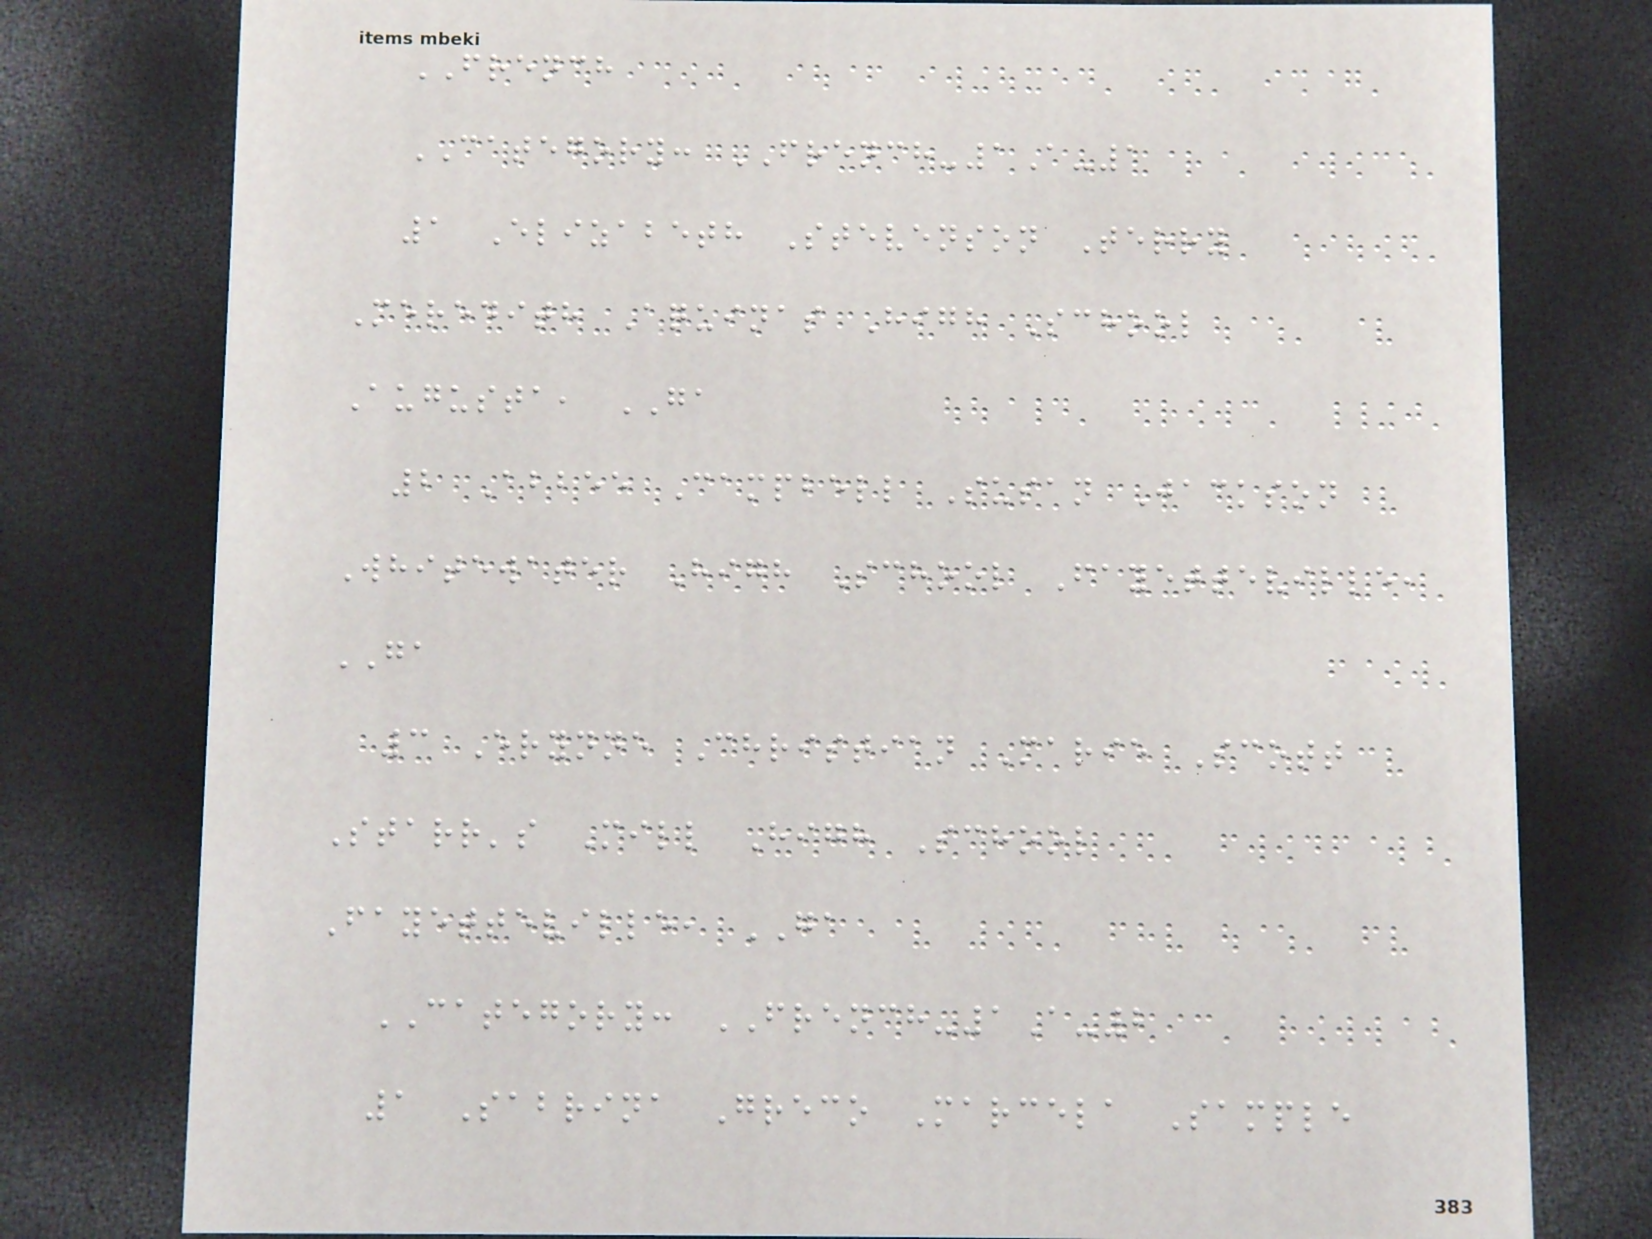FRENCH
CATEGORY: FRENCH-1A-1
1 Elizabeth Stevenson Terry
Meredith Aquinas High School
Augusta, GA
2 Abbee Campbell Susan Jackson
Whitewater High School Fayetteville,
GA
3 Erynne Christian Marie Scott
Starr's Mill High School
Fayetteville, GA
CATEGORY: FRENCH-1A-2
1 Sabrina Greco Marcela Sample
